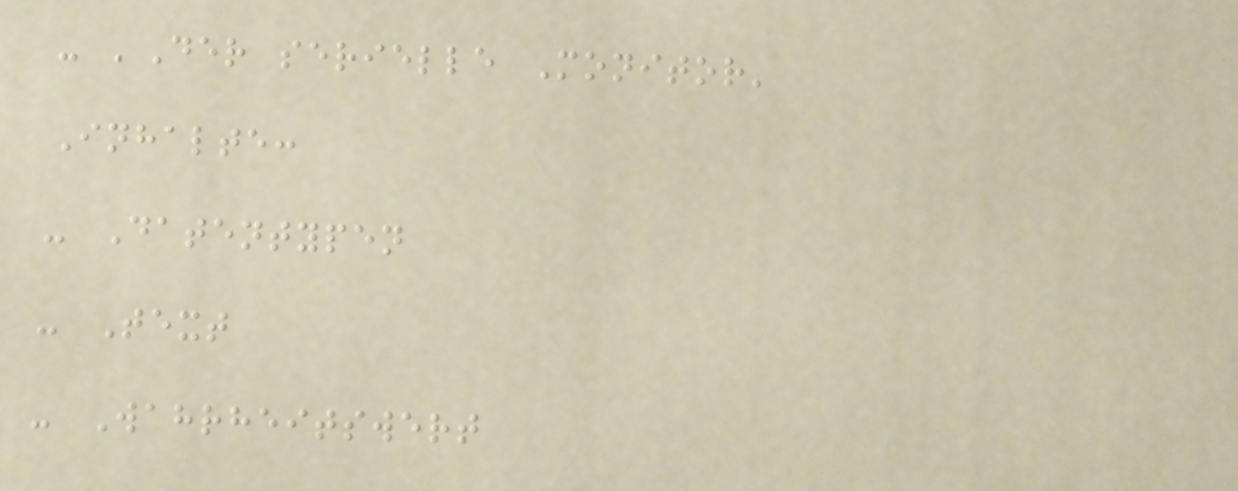- 'Der serielle Monitor'
Inhalte:
- Datentypen
- Text
- Wahrheitswert
